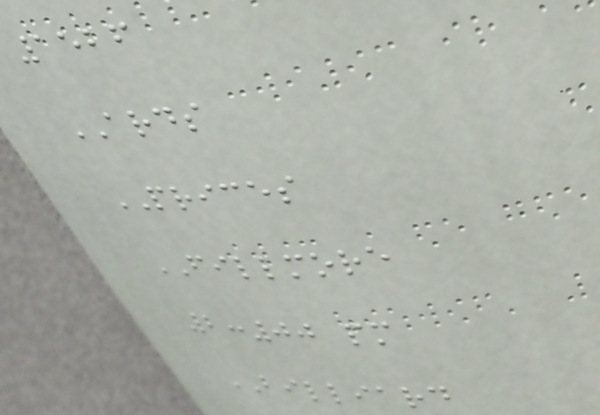1526
ARDS
PRICES
FILLMORE
2:00 pm
BILLIARD
